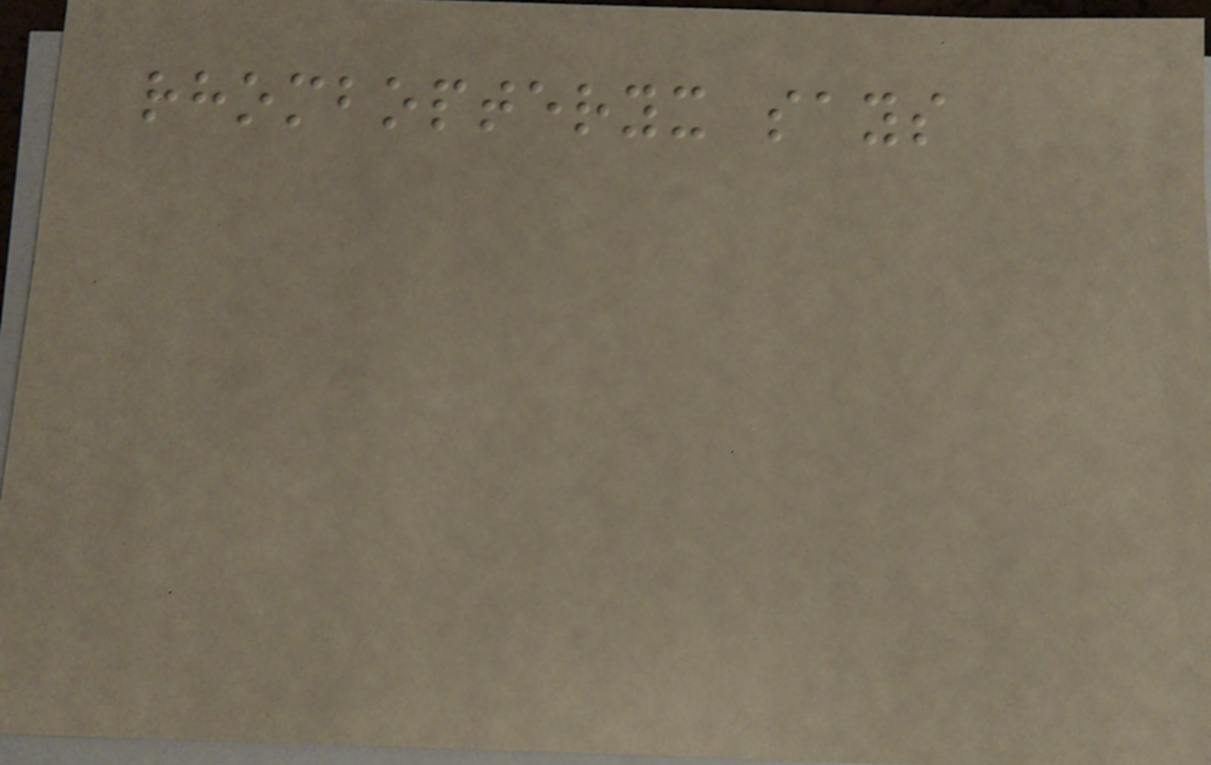rhombopteryx says
